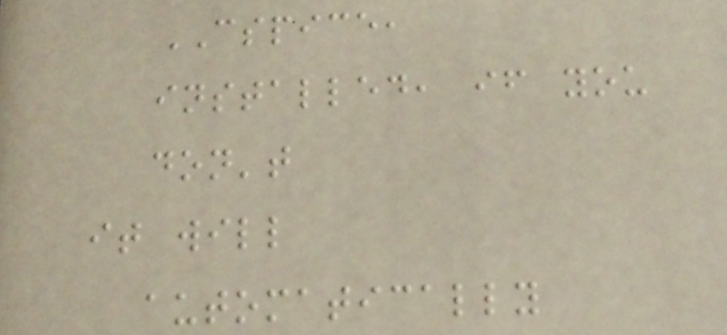CSPICE,
installed, if you
don't
it will
automatically
